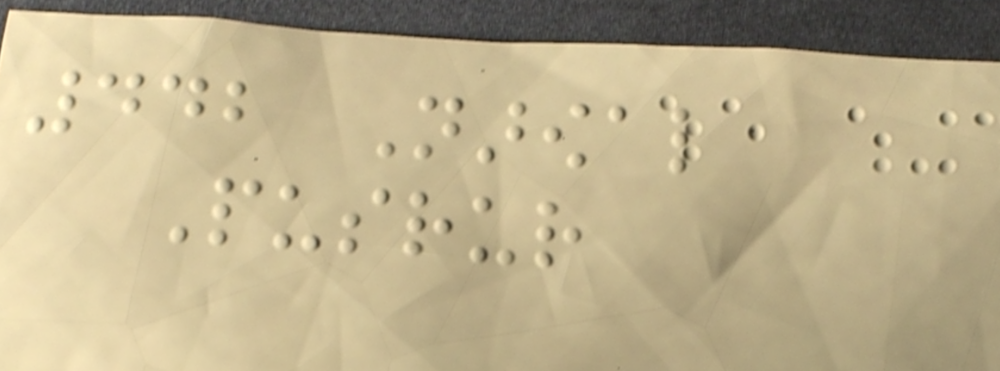442 Narowal
Pusrur
